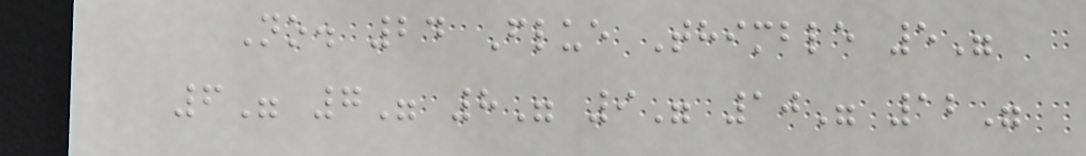No. 24 Flue Thimble 5"
6" 7" 8" 9" 10" 12"
